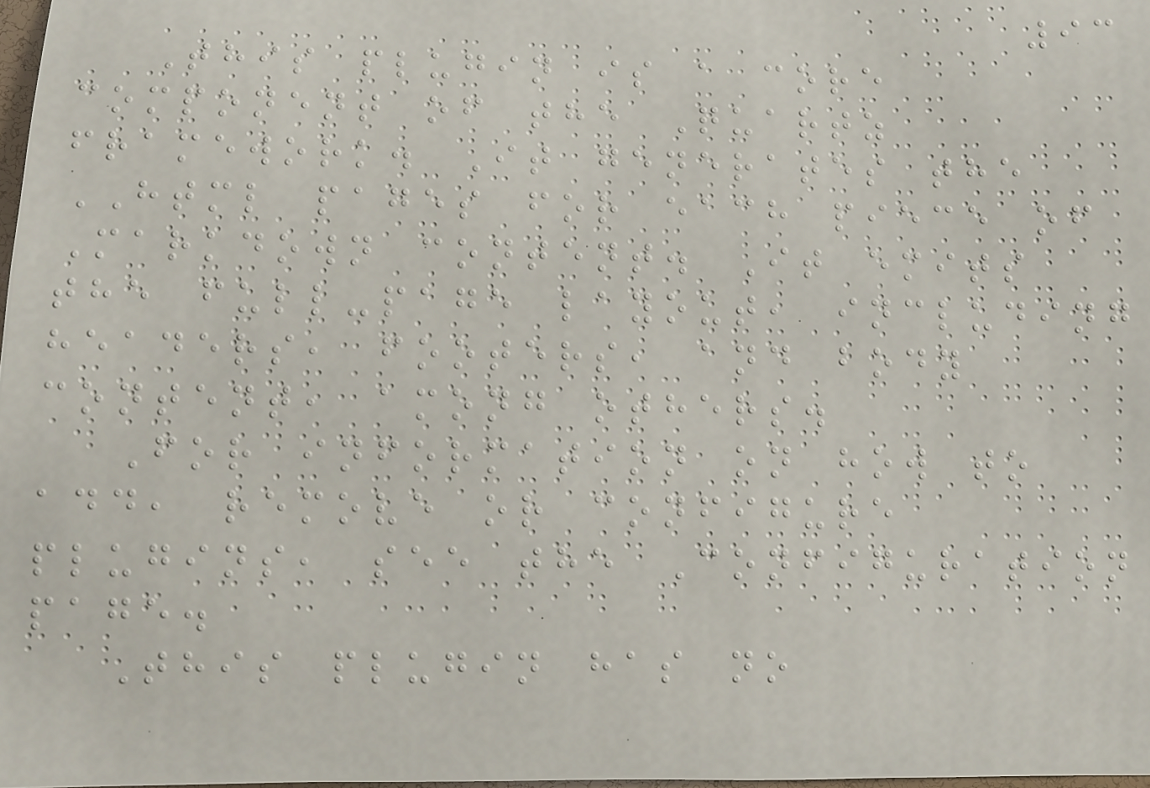93
This plugin is a core
component of the Quartz
framework. It generates the
HTML pages for each piece of
Markdown content. It emits
the full-page layout, including
headers, footers, and body
content, among others.
For information on how to
add, remove or configure
plugins, see the Configuration
page.
This plugin has no
